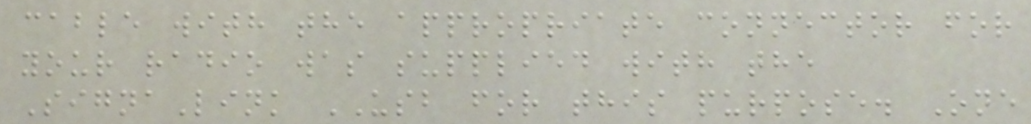cable with the appropriate connector for
your radio was supplied with the
SignaLink USB for this purpose. One
